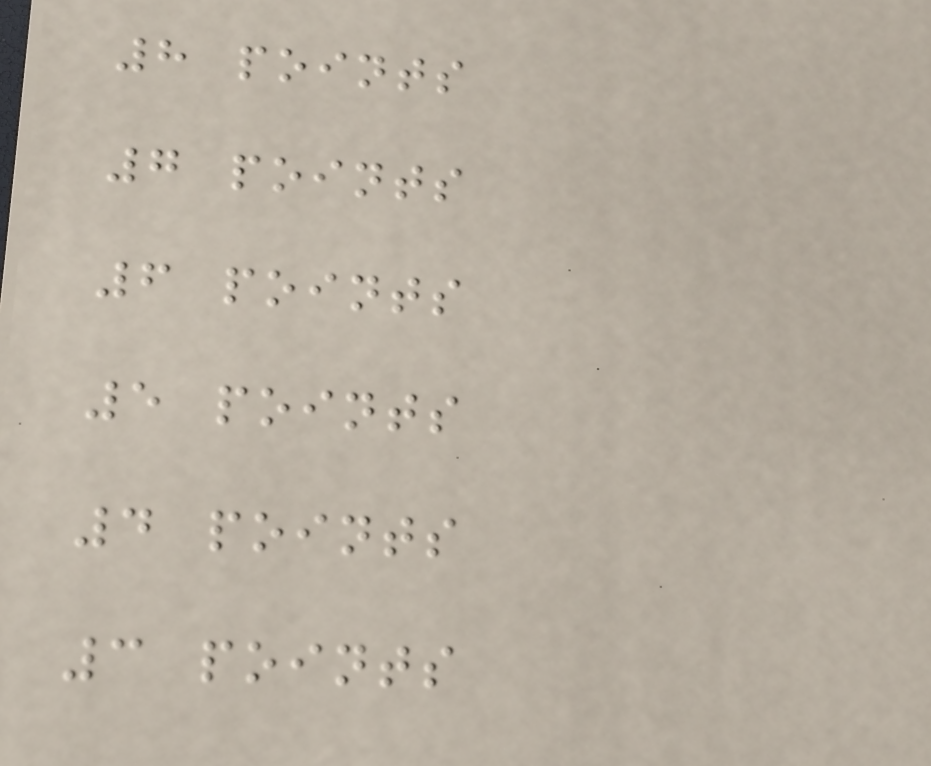8 points
7 points
6 points
5 points
4 points
3 points
